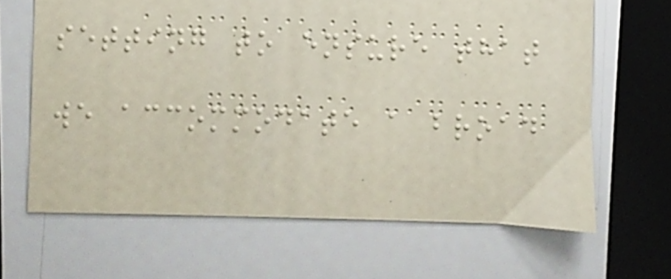setting to ensure that
we accommodate a broad
